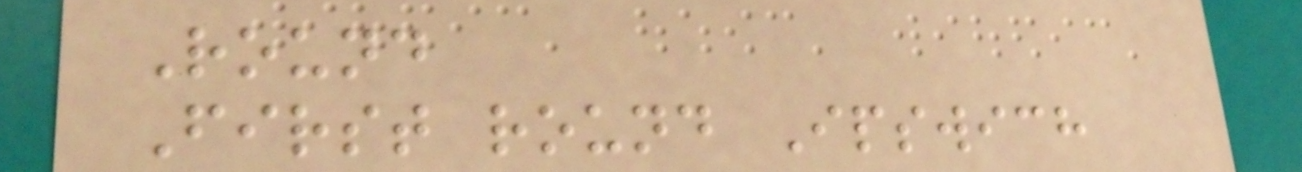Round
First round Ipswich
